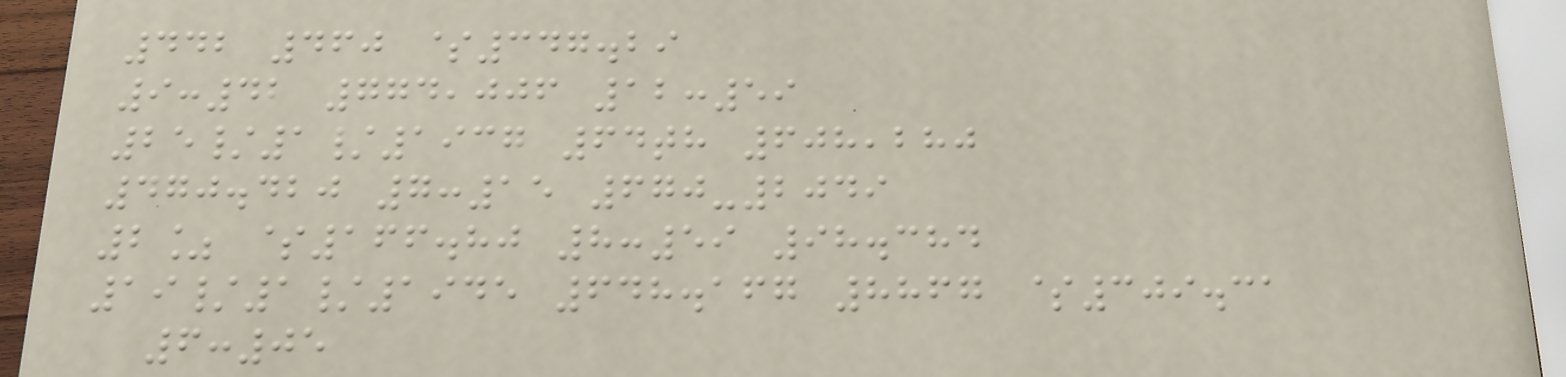442 460 $347.29
9:42 774,006 12:59
25/1/1937 64th 608,280
470.420 7:15 670-2049
2% $166.80 8:59 98.384
19/1/1945 648.167 8867 $309.31
6:05
